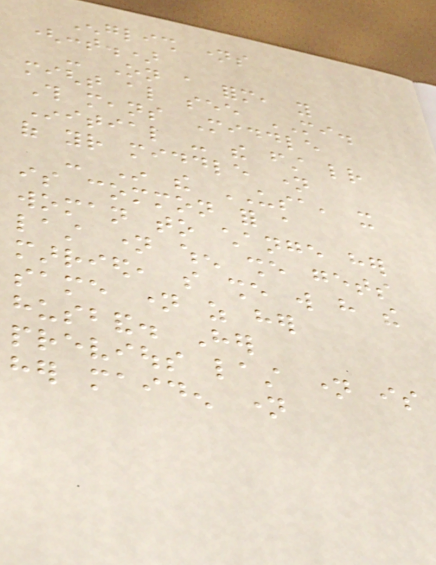English names
(cont.)
- On a form, you
might also see MI.
This means Middle
Initial - the first letter
of your middle name
- In the USA, it
is common for a
woman to change her
last name when she gets
married, so she will have the
same name as her
husband. Her
previous last name is
her maiden name
